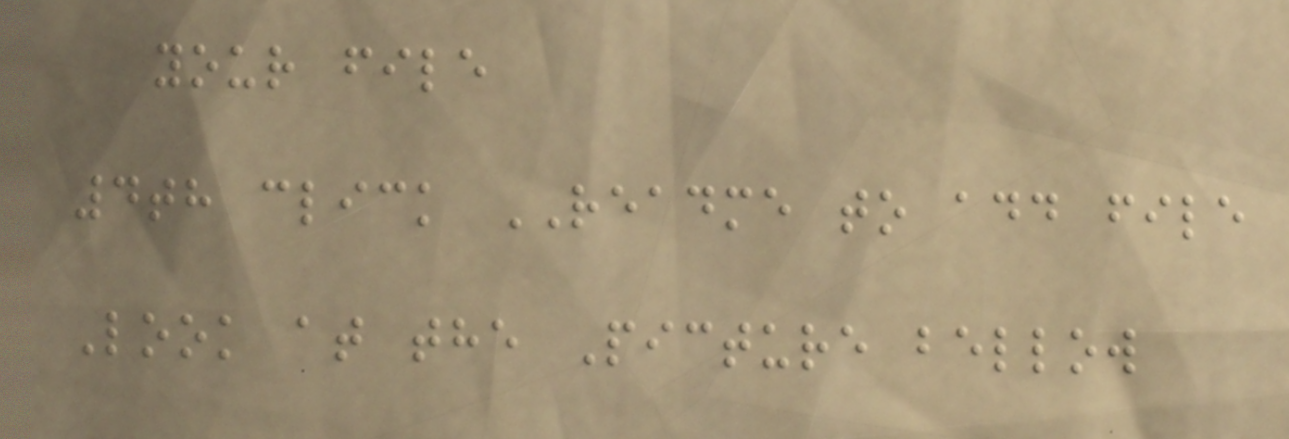your file
4th click README to add file
Look at the Picture bellow
